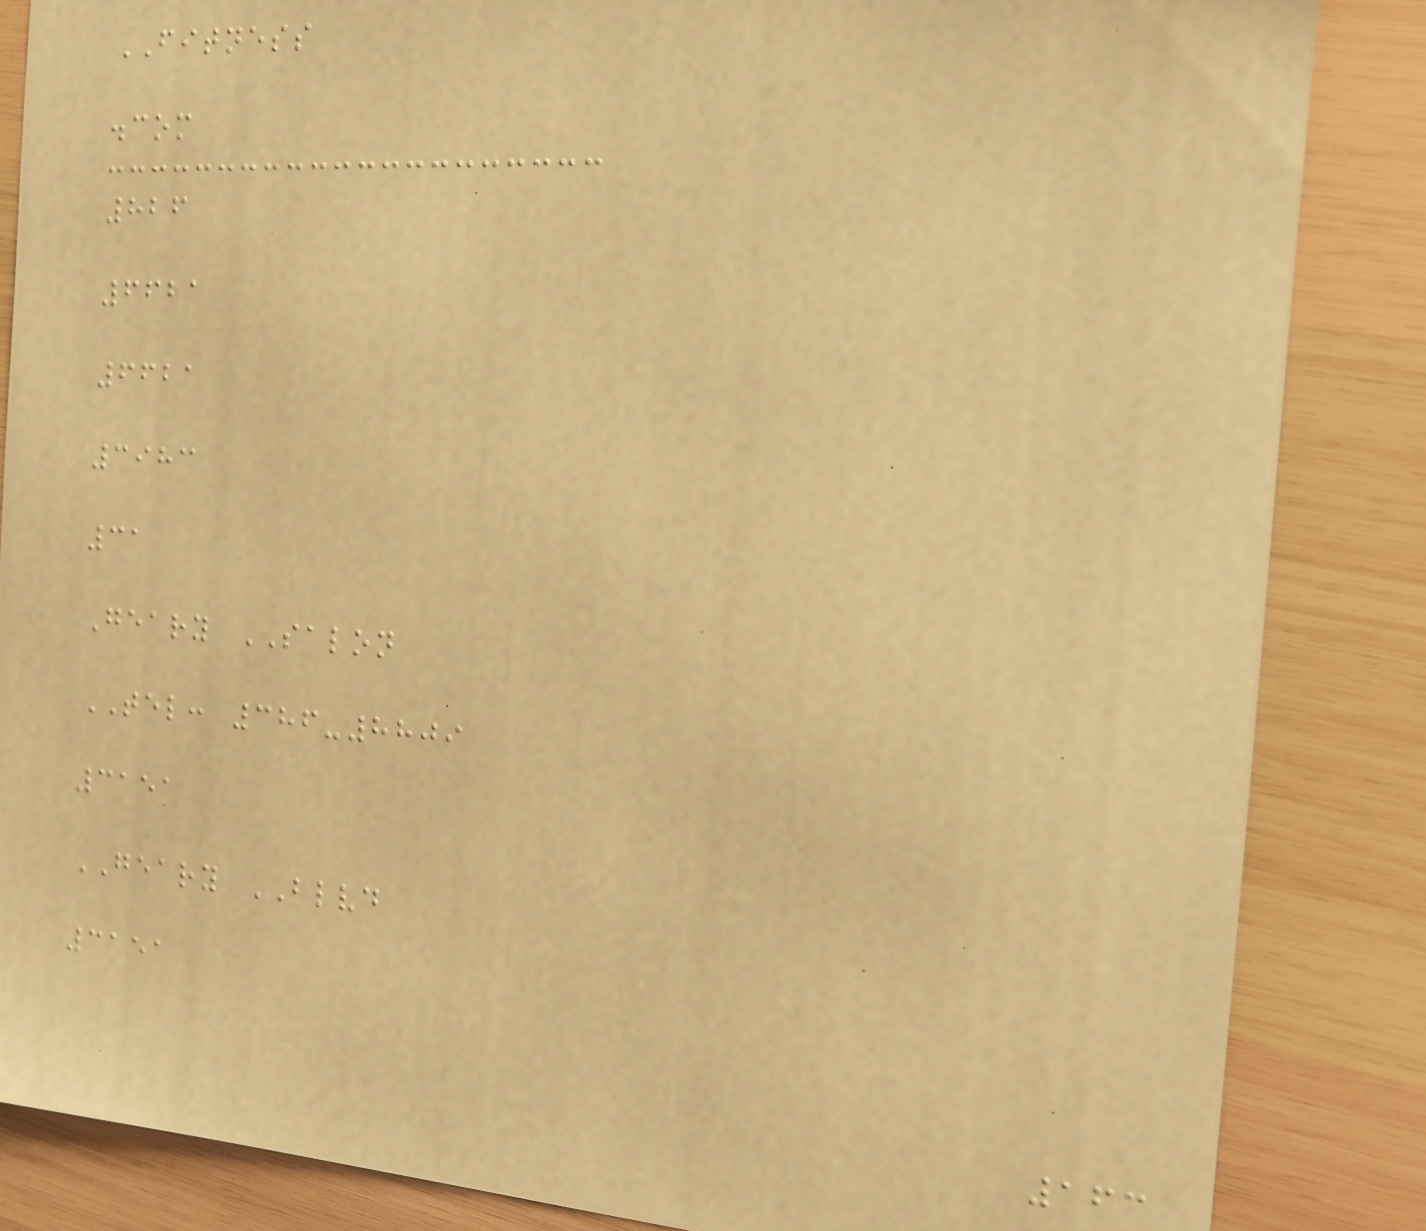FITNESS
.com
826
6621
6621
3983
31
Geary SALON
TEL: 386-8809
3151
GEARY BLVD
3151
163
